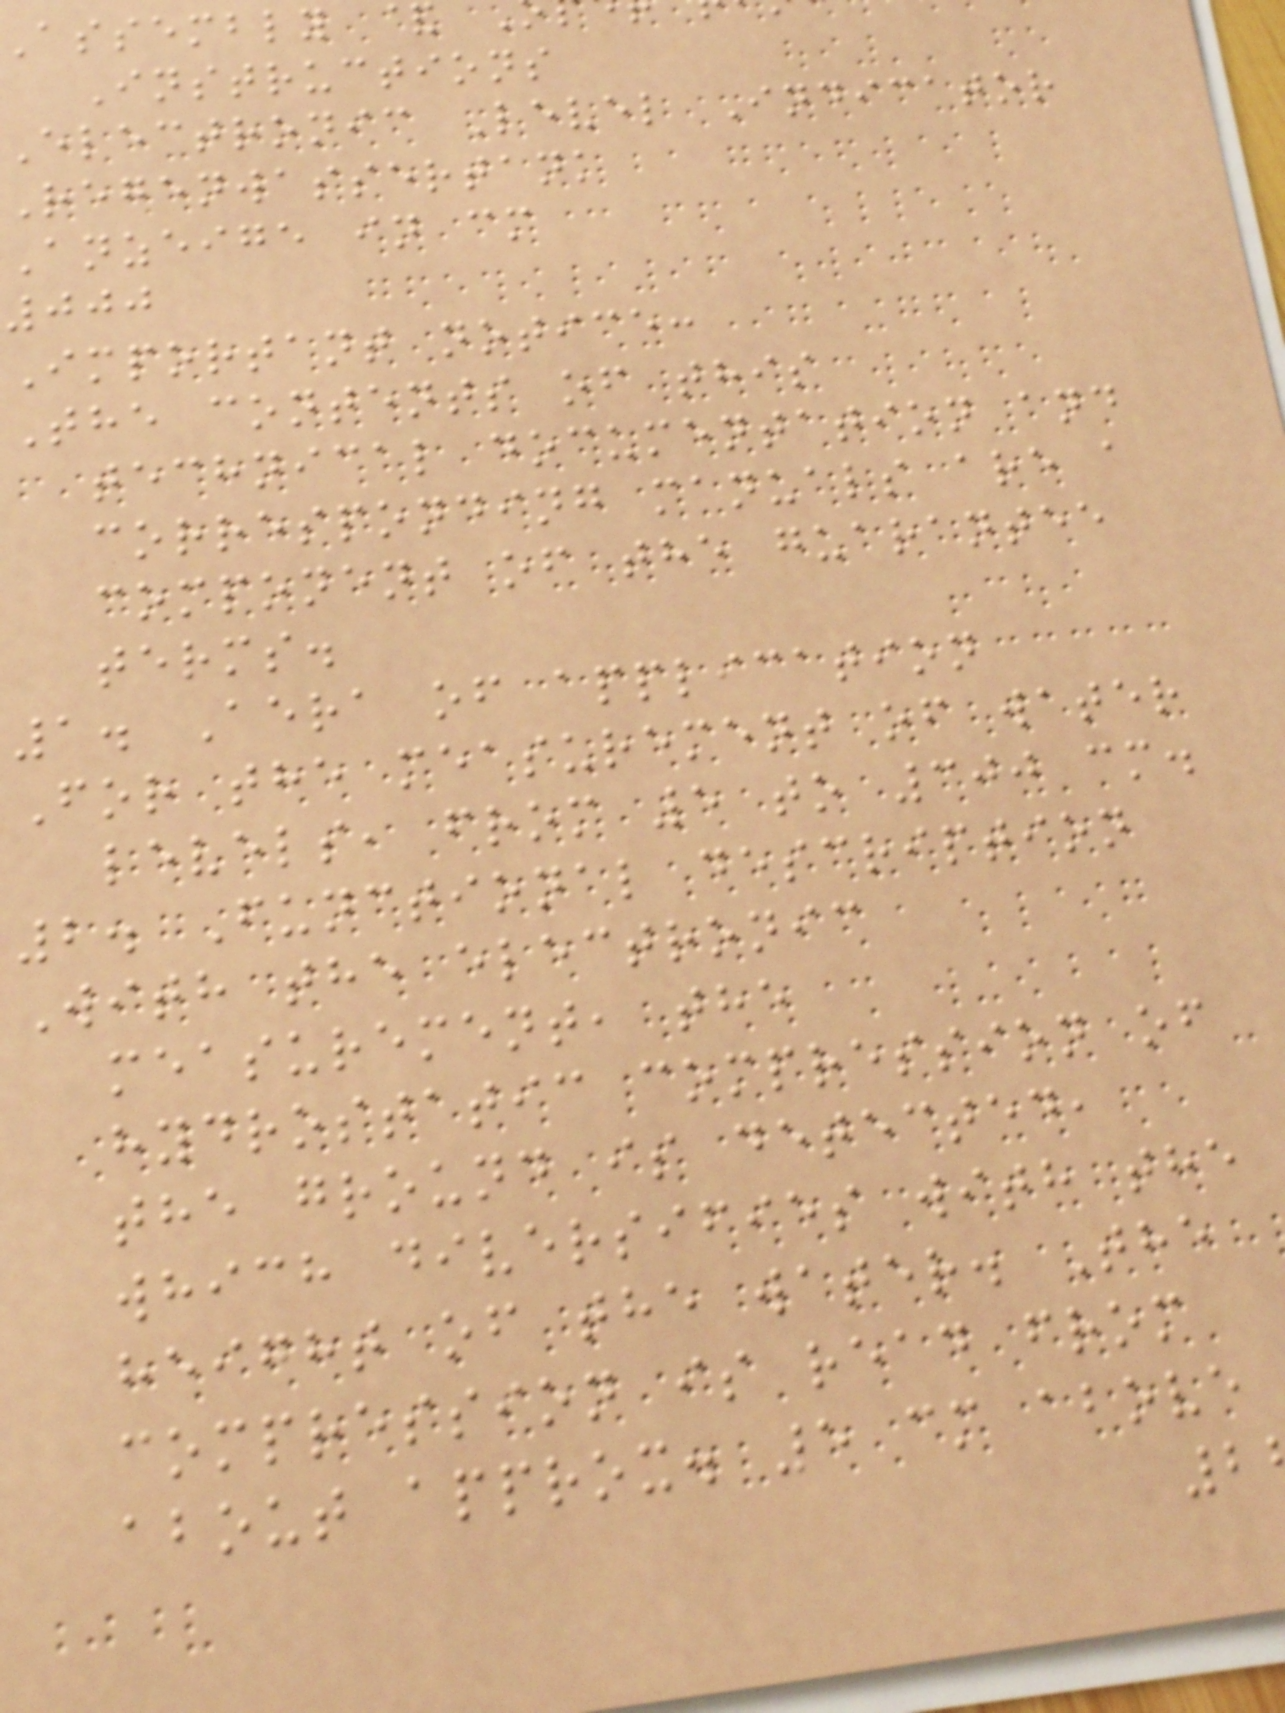assembly &
Instructions
Electronic Level Indicator
Regenwassertank
Anzeige in cm
000
Important notice:
The contents of this
technical documentation and
corresponding manuals are a
component of the guarantee
terms.
1. Aera of application
For the measurement of water
levels, from 5 to 300 cm.
2. Functional description
With the electronic
measurement, the
hydrostatic compression of
the ground is detected,
which diversifies with the
height of the water. The
compression is read from
about approx. 5 cm above
